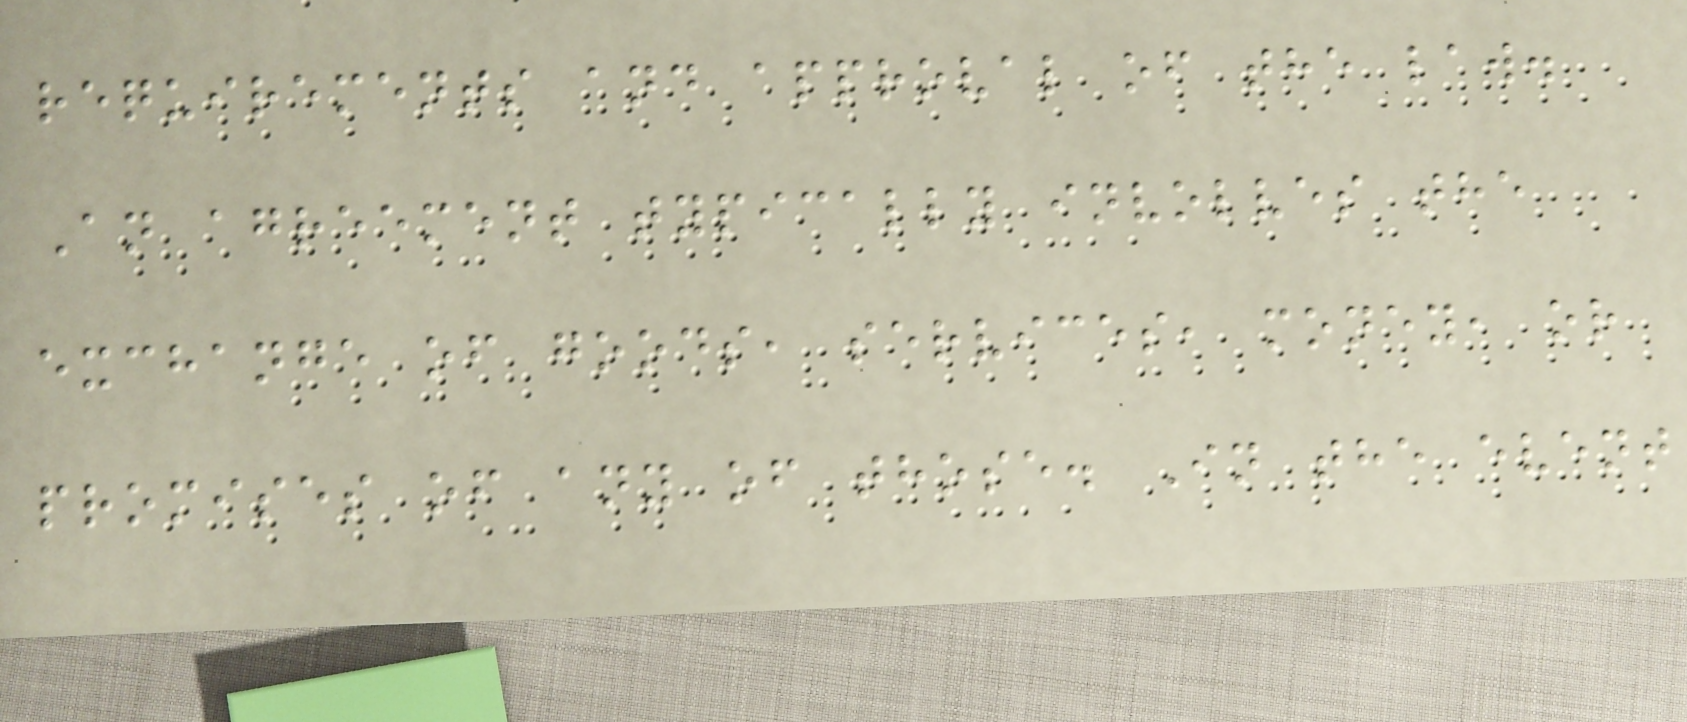requirements and approval of the law.
An agreement typically involves the
exchange of goods, services, money, or
promises of any of those. In the event
